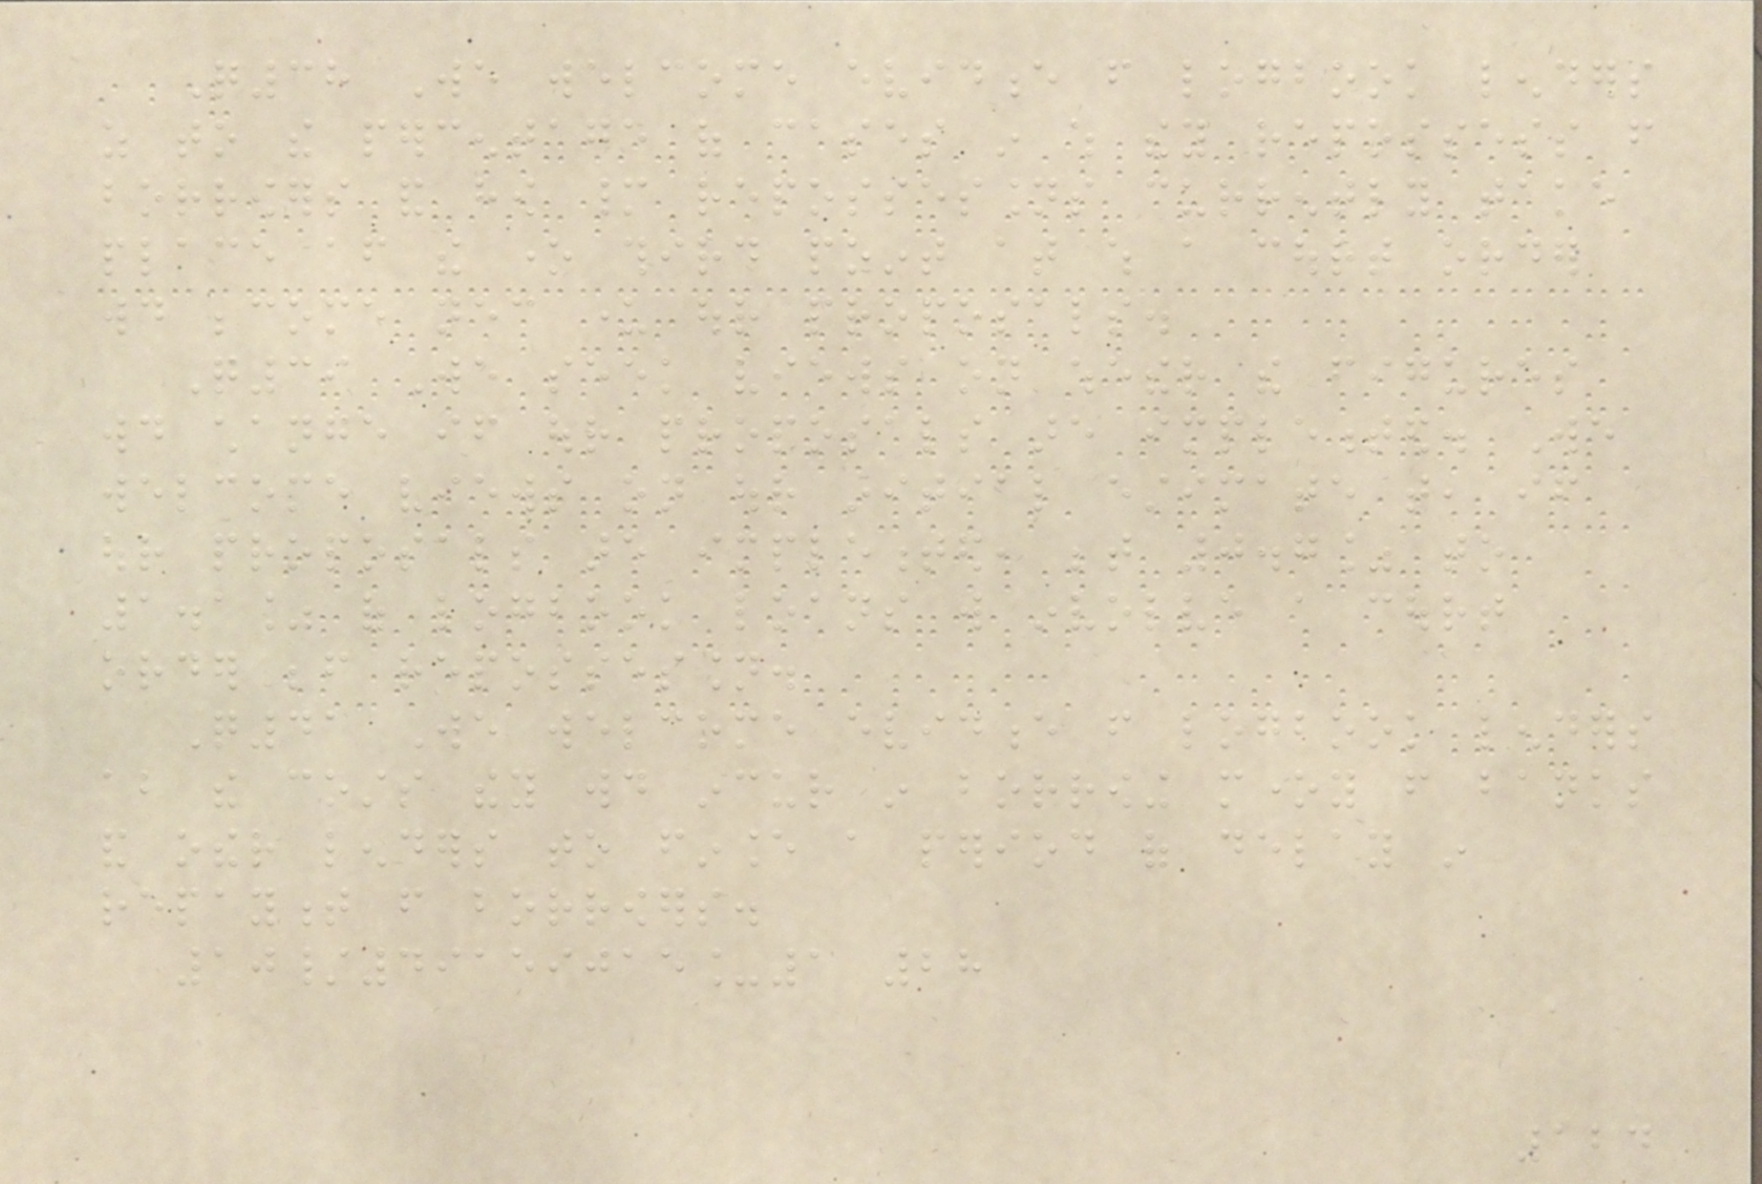Q38 We welcome evidence from logbook lenders
as to the percentage of cases in which they repossess from
borrowers and how many repossessions currently take
place after the one third point at which a court order
would become necessary under our proposals.
Q39 We seek views on whether the figures
would change if our proposals are implemented. We
welcome views on our initial estimate that, if
our proposals are implemented, between 0.7% to
1.1% of logbook loans will involve a court
order before repossession.
Q41 We welcome evidence from logbook lenders
about the costs they would incur in borrowing money from banks
and other lenders to finance a period of delay in
repayment from borrowers.
10/49159015_1 28
124
